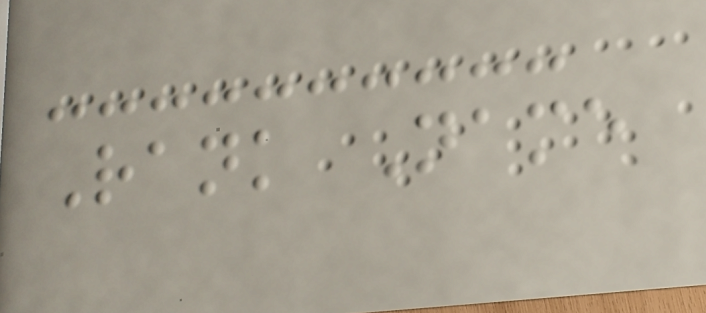Rank Name
